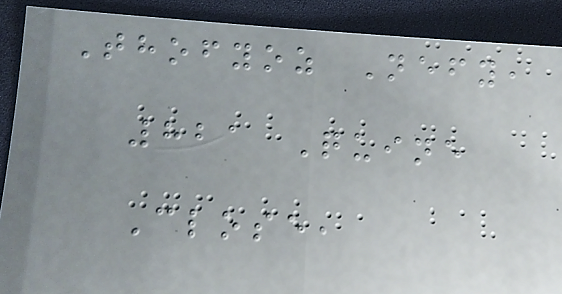Thofyoz Nefy,
821 Quine
Close,
